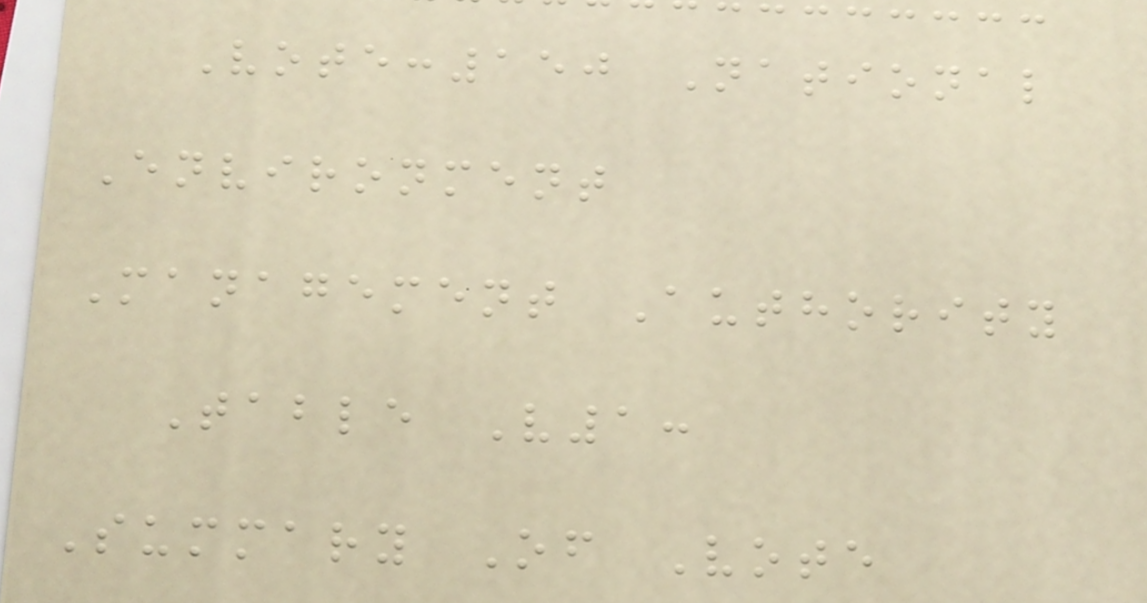Vote:150 National
Environment
Management Authority
Table V1:
Summary Of Vote
